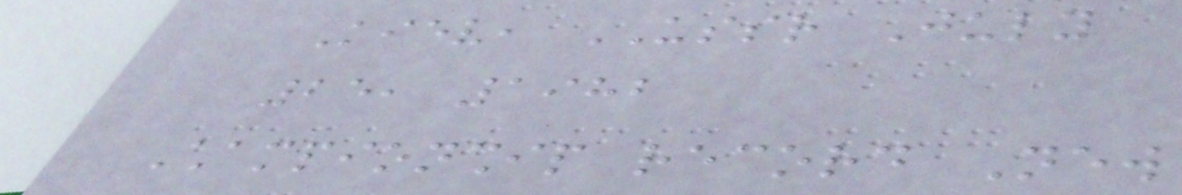Kiev, USSR July
25, 1982
Championship record New
